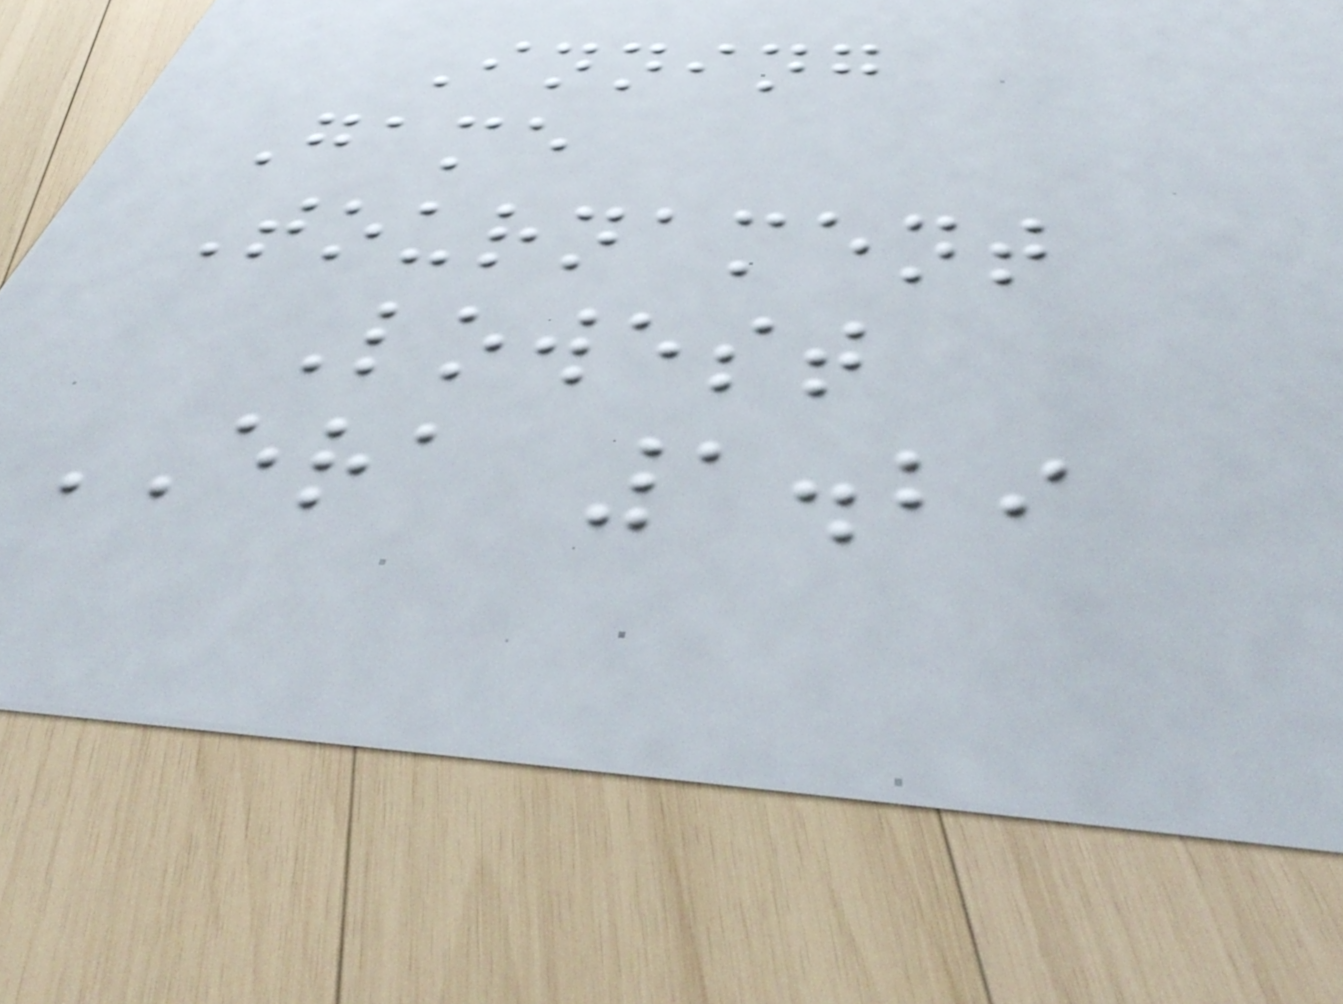Inning
Game
Tournament
Lowest
ERA 1.29
